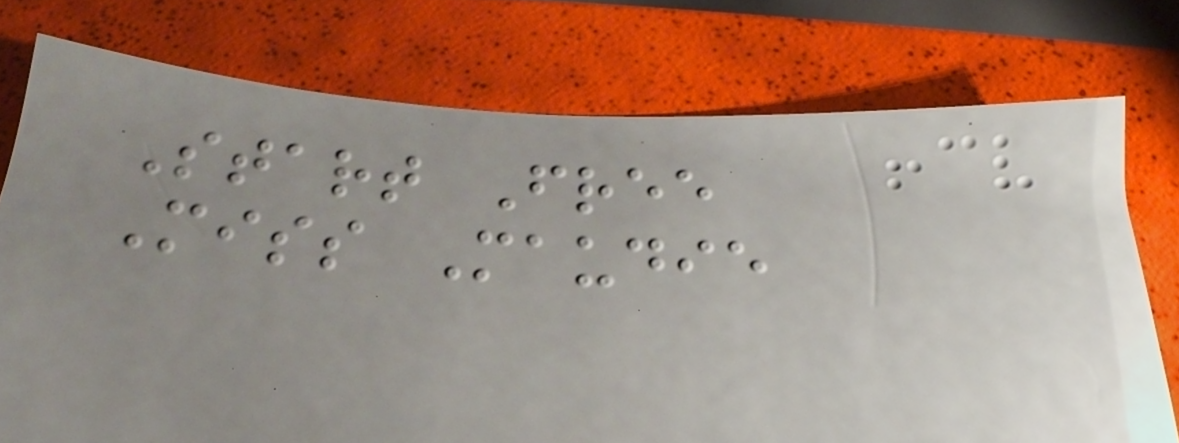Start Free
Miss Maudie
